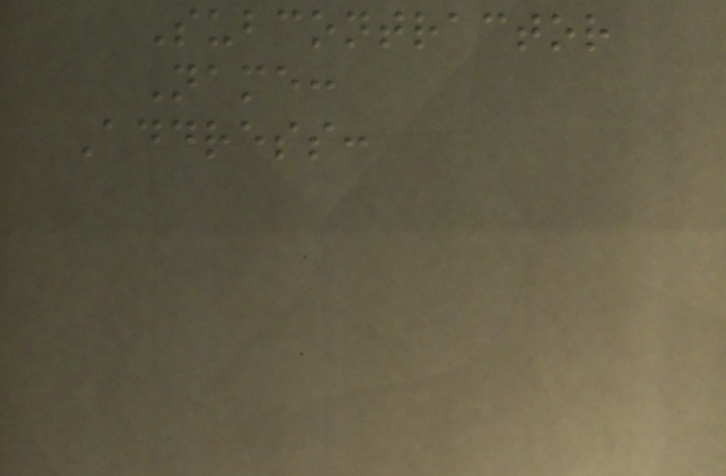Subcontractor
Name:
Address:
